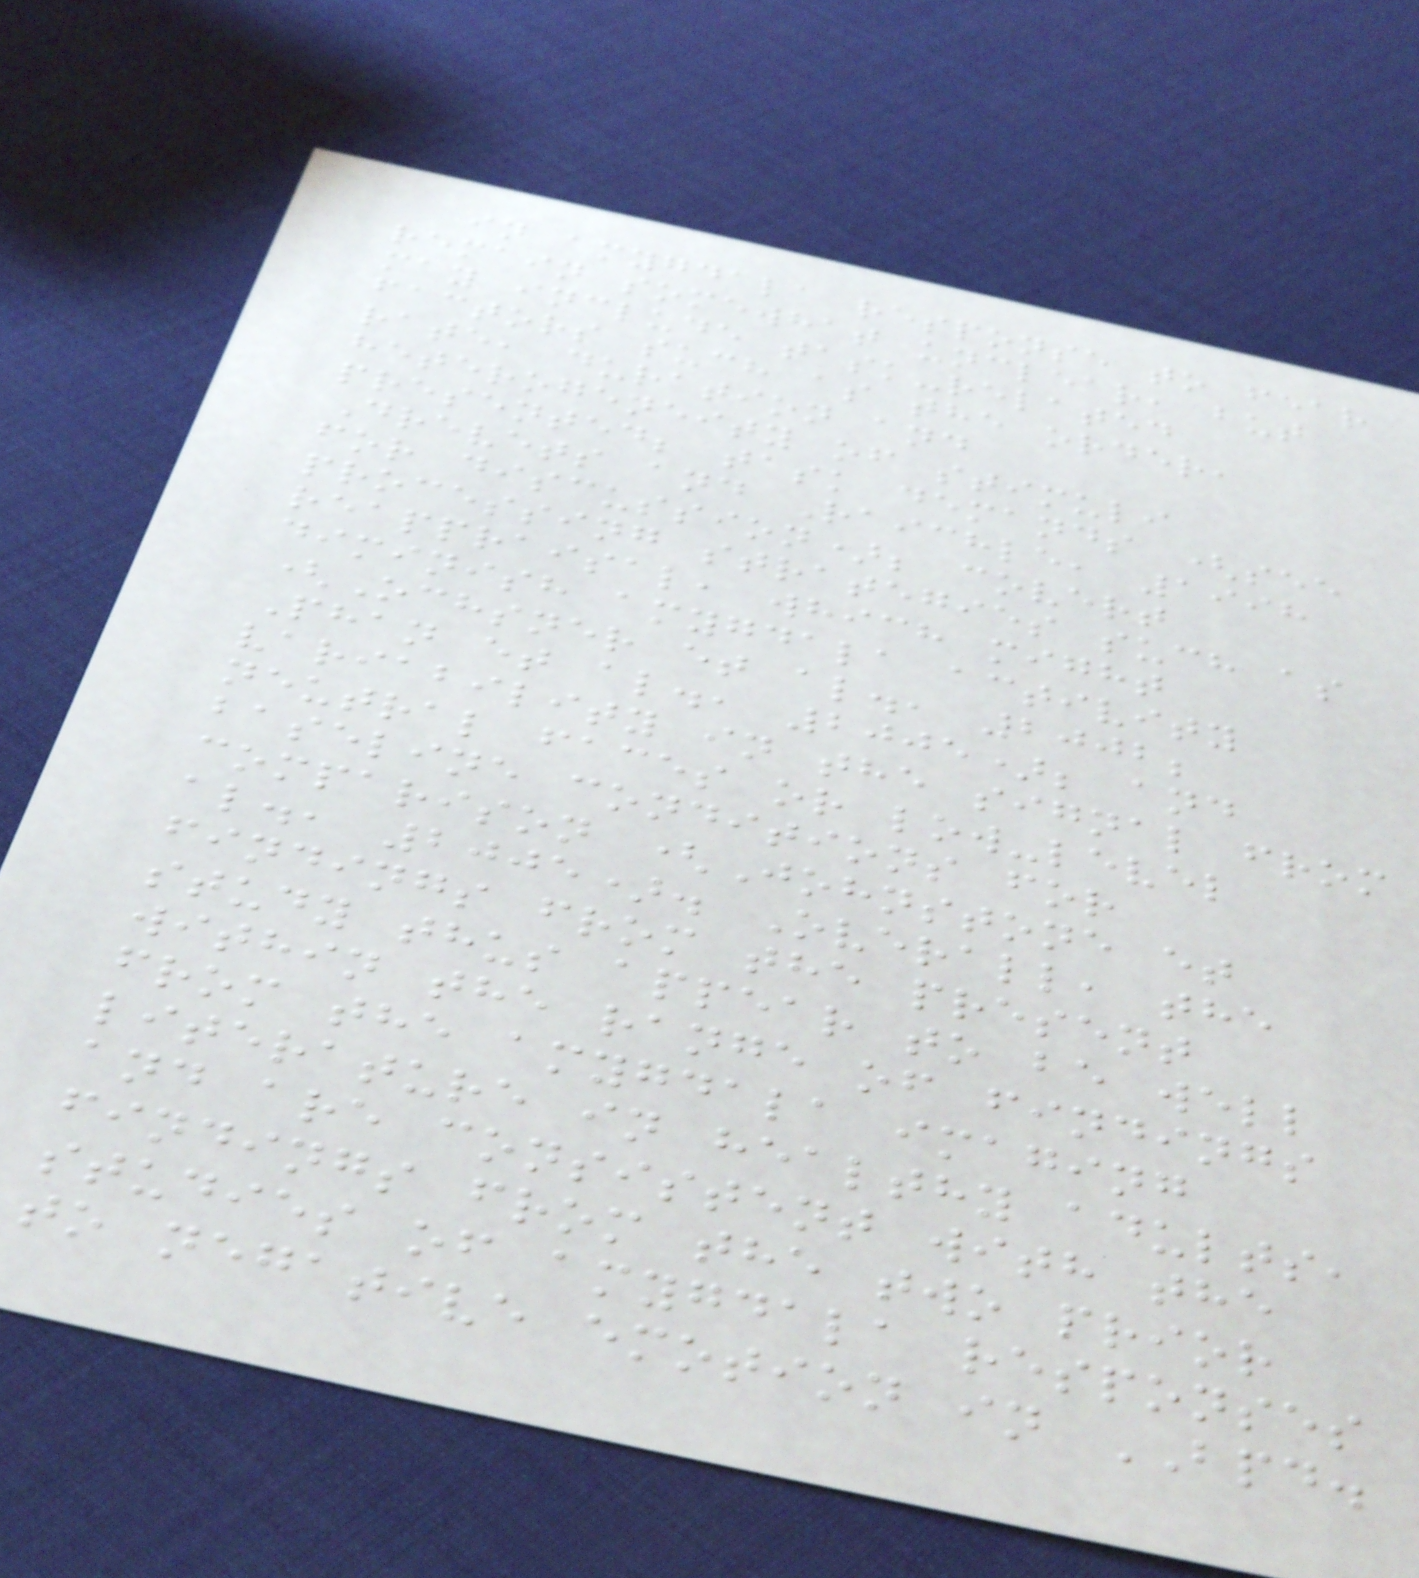in amygdala response to fear
remain somewhat unclear, but
may include task-related
factors such as the order,
rate, duration and
heterogeneity of stimuli
presented; task demands (see
Drevets and Raichle, 1998
for discussion); covert
processing strategies such as
reappraisal, which might
diminish amygdala activity
(Ochsner et al., 2002;
Phan et al., 2005); and
variability in the signal from
neutral faces or low-level
baseline conditions for
comparison (Johnstone et
al., 2005). Overall, the
findings from the present
study thus appear to be well
within the range of findings
from the amygdala imaging
literature in healthy adults,
and are consistent with the
findings from the two prior
studies of amygdala responses
to negative emotion in BPD.
